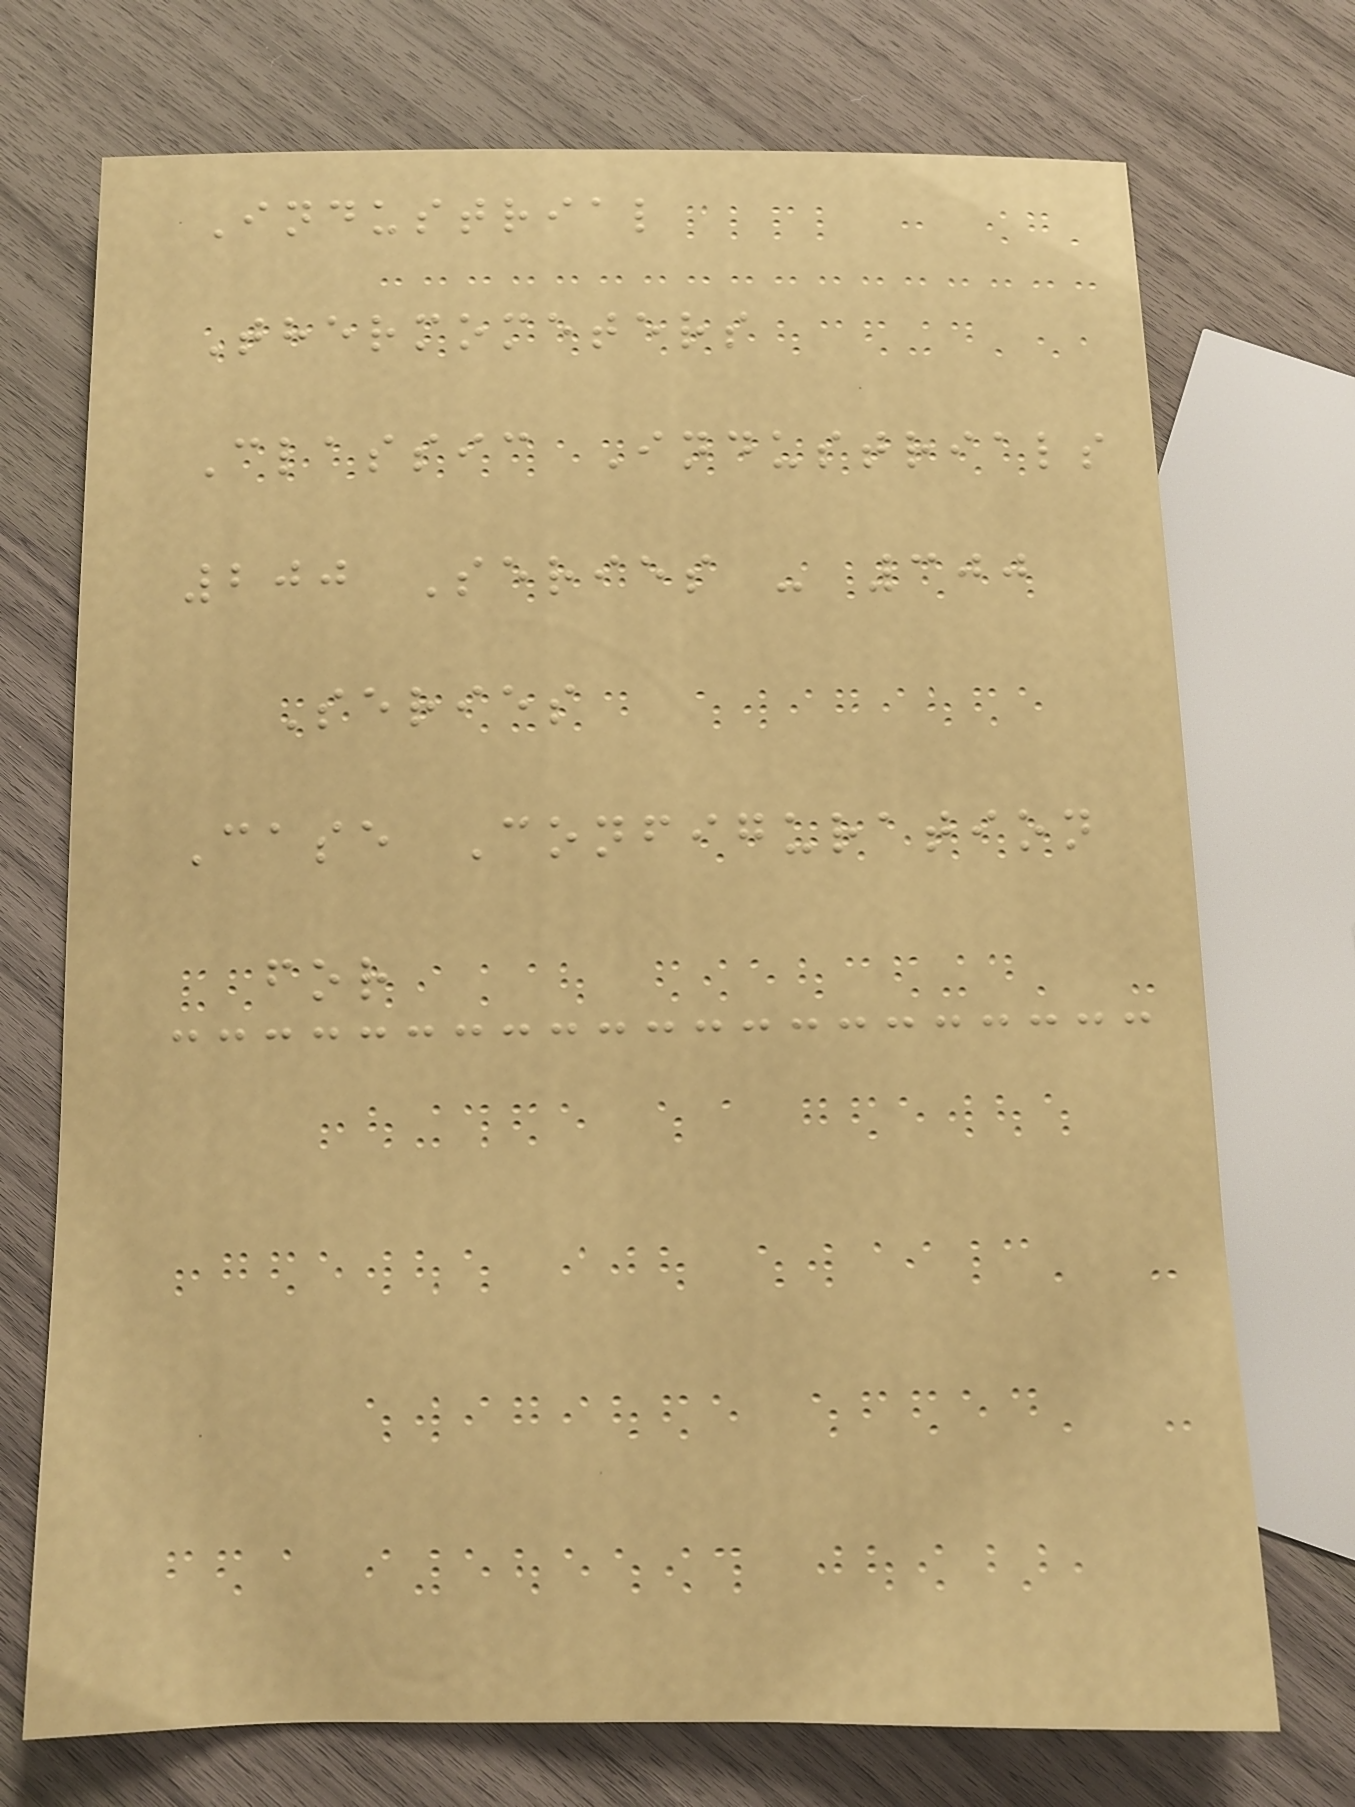Industrial
Thermometers
Classic Industrials
200 Series - 300
Series
Case Configuration
for
